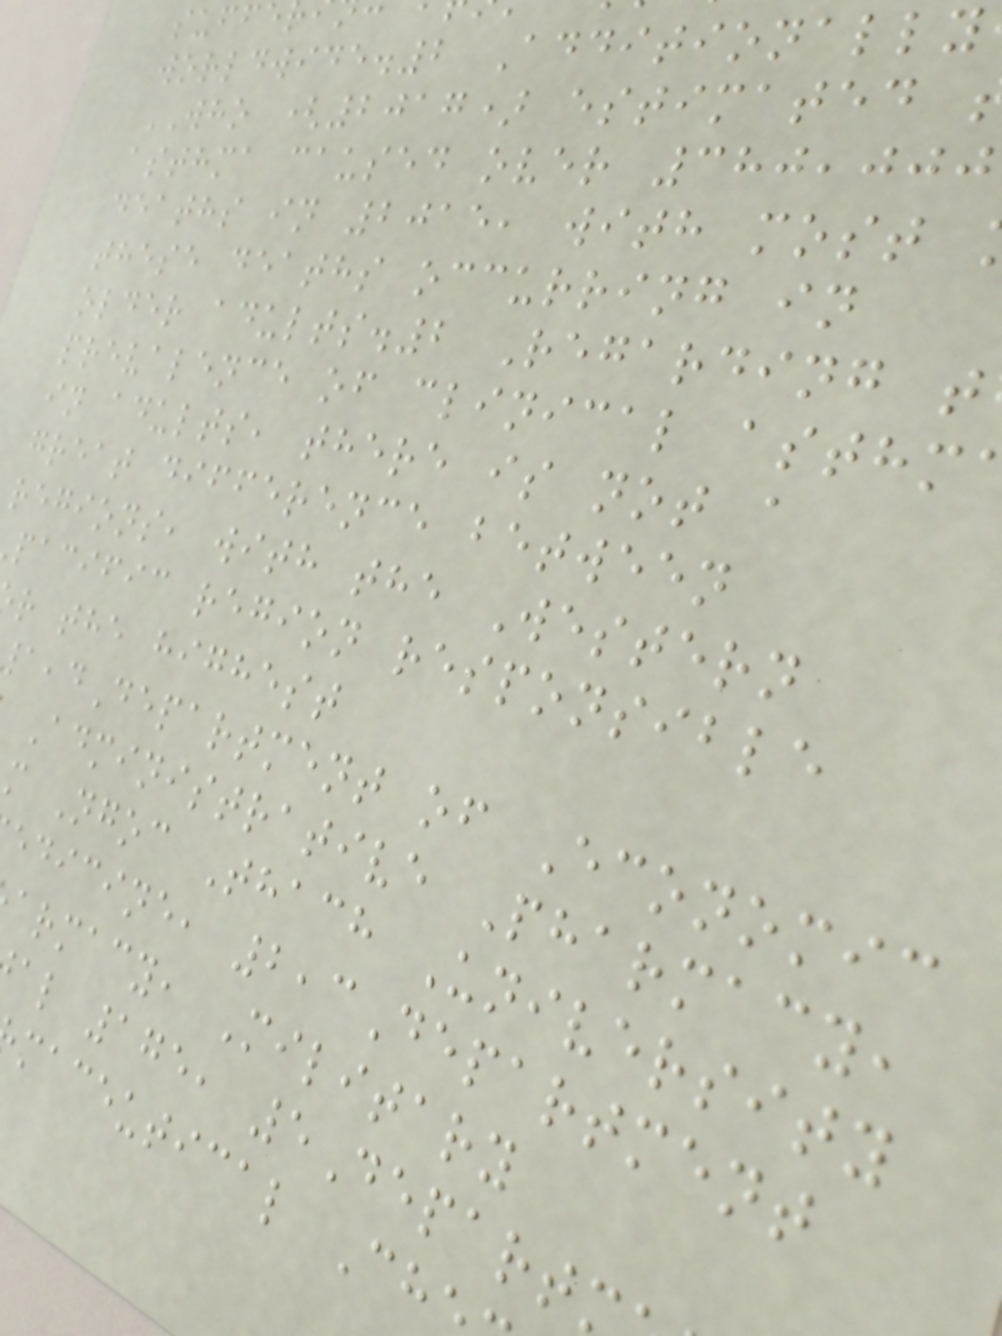worldwide.2 Additionally
WHO (2017) estimated
asthma caused over 380,000
deaths in 2015, with most
these deaths occurring in
older adults.2 Regarding t
prevalence of clinical asthm
in adults, there is not a
great difference between
regions, with the Western
pacific region responsible
r the highest
Department of Economic
Administrative Pharmacy,
m Ngoc Thach University
edicine, 2,3Department
armacy, Military
al 175, 5Depart
maceutical Ch
